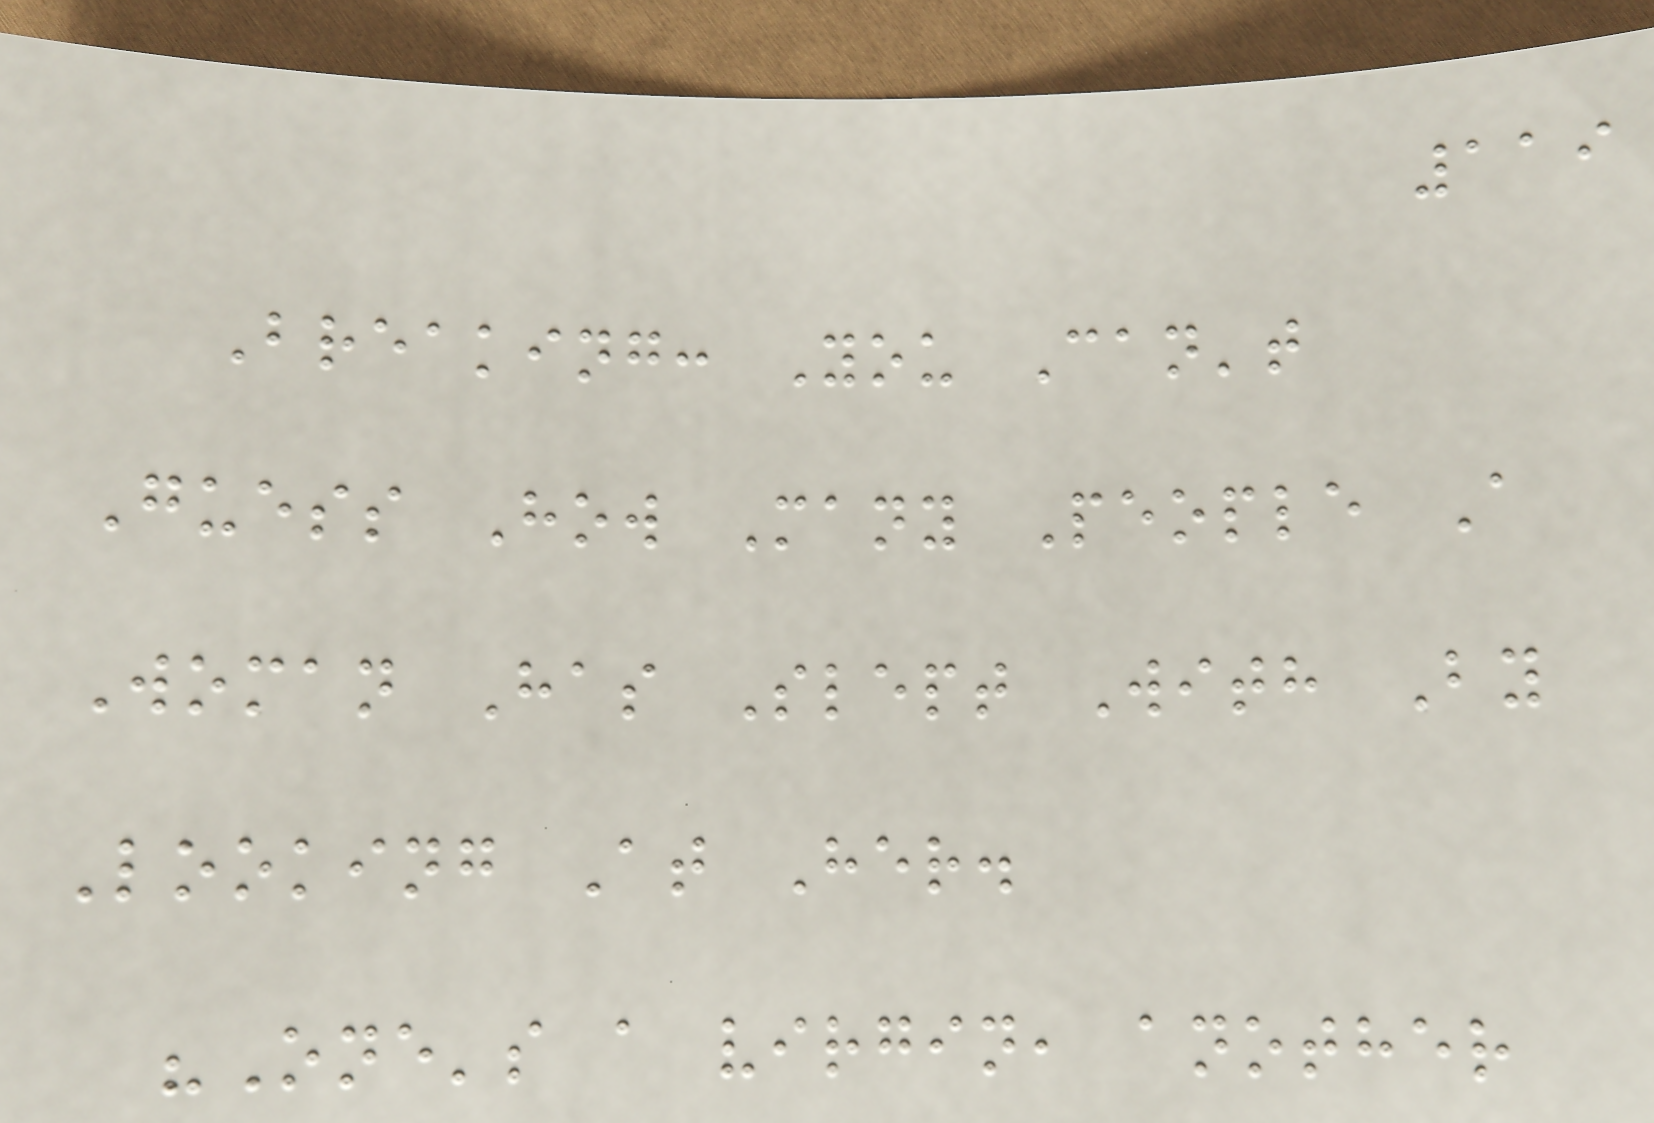119
Breaking: You Can't
Guess How Many People A
Woman Has Slept With By
Looking At Her.
"One's a virgin, another
